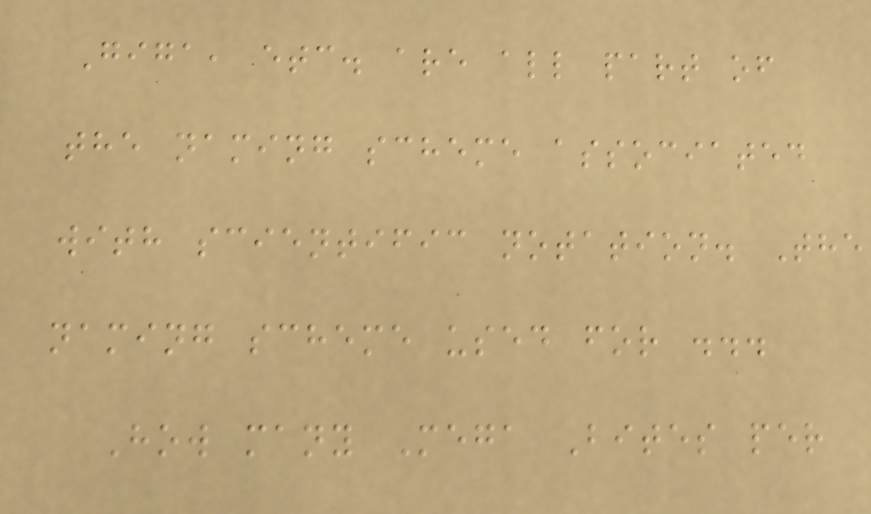Giga, etc. are all part of
the naming scheme associated
with scientific notation. The
naming scheme used for ...
How many Mega Bites per
